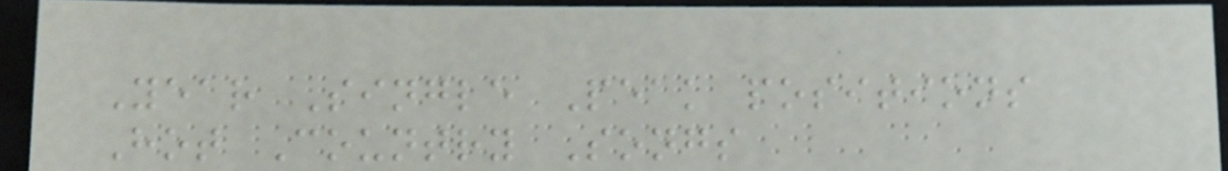Year Single Peak positions
Hot Country Songs
